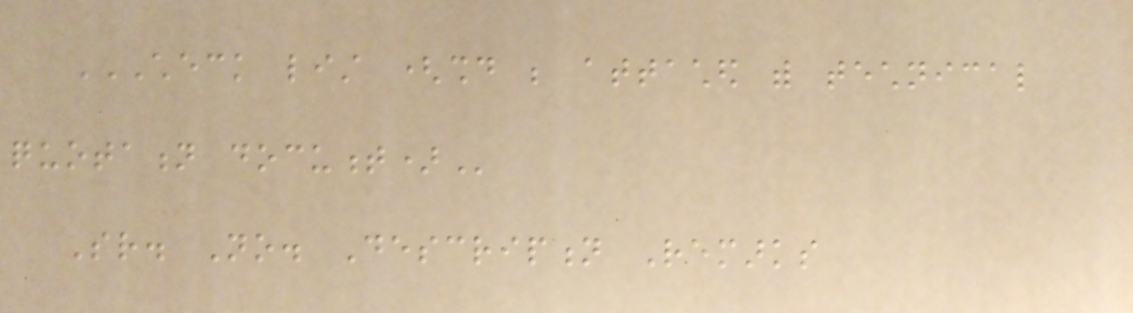CHECK LIST (SHOULD BE ATTACHED WITH TECHNICAL
QUOTATION DOCUMENT)
Sr. No. Description Remarks
